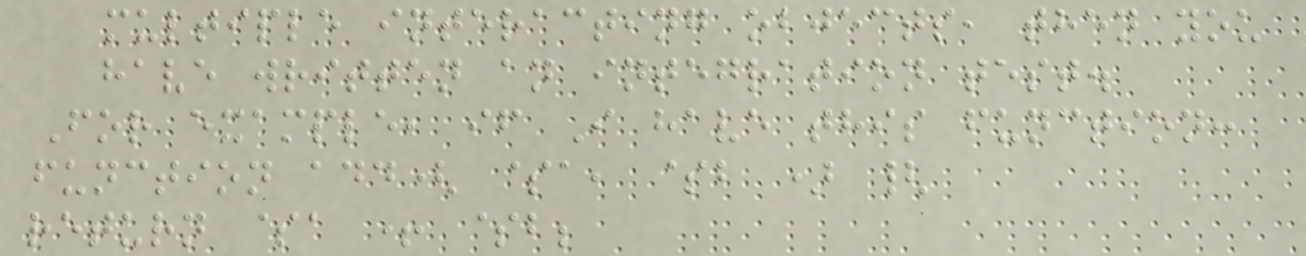multiple interacting objects, then you
have written an integration test.
For example, if I have this function:
function add( $a, $b ) {
return $a + $b;
